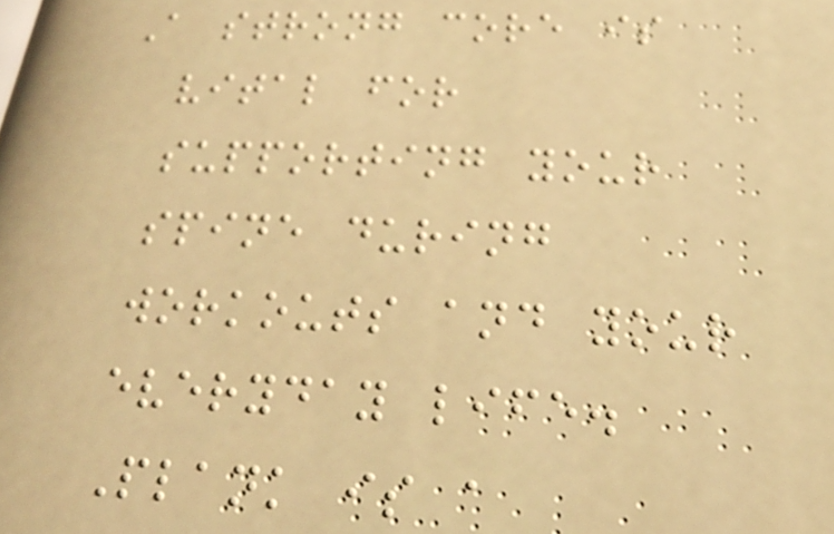A strong core is
vital for
supporting your
spine during
workouts and your
everyday life.
Plank is a
